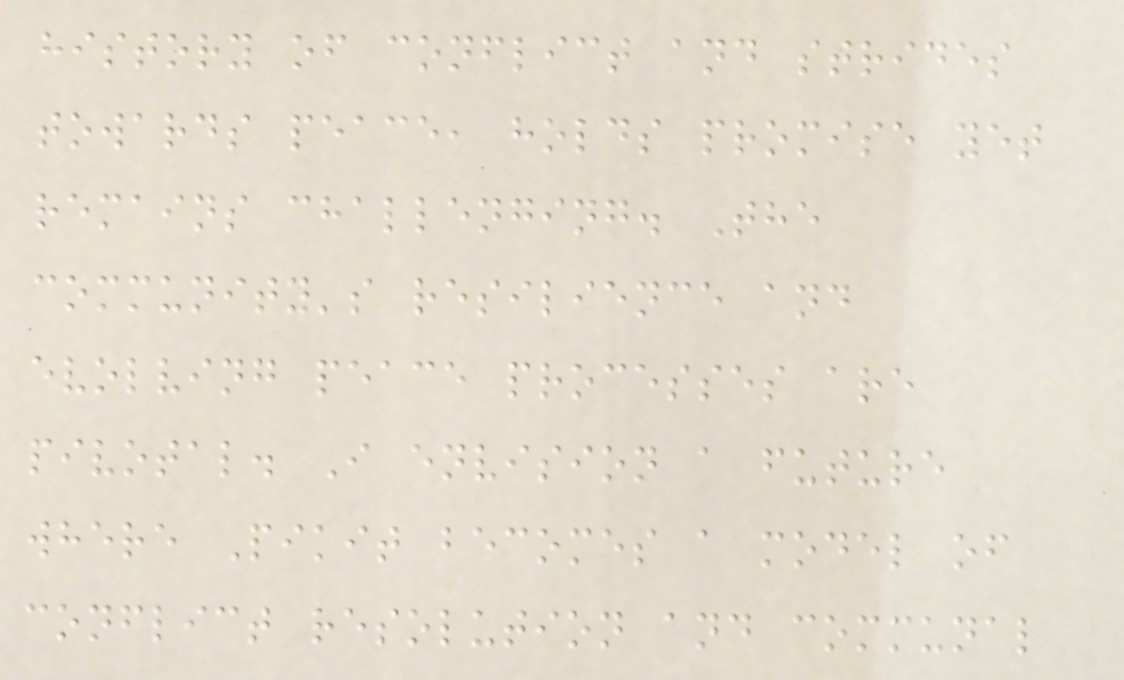history of conflict and strides
towards peace, holds promise yet
remains challenging. The
community's resilience and
evolving peace processes are
pivotal. I envision a future
where Pikit becomes a model of
conflict resolution and communal
